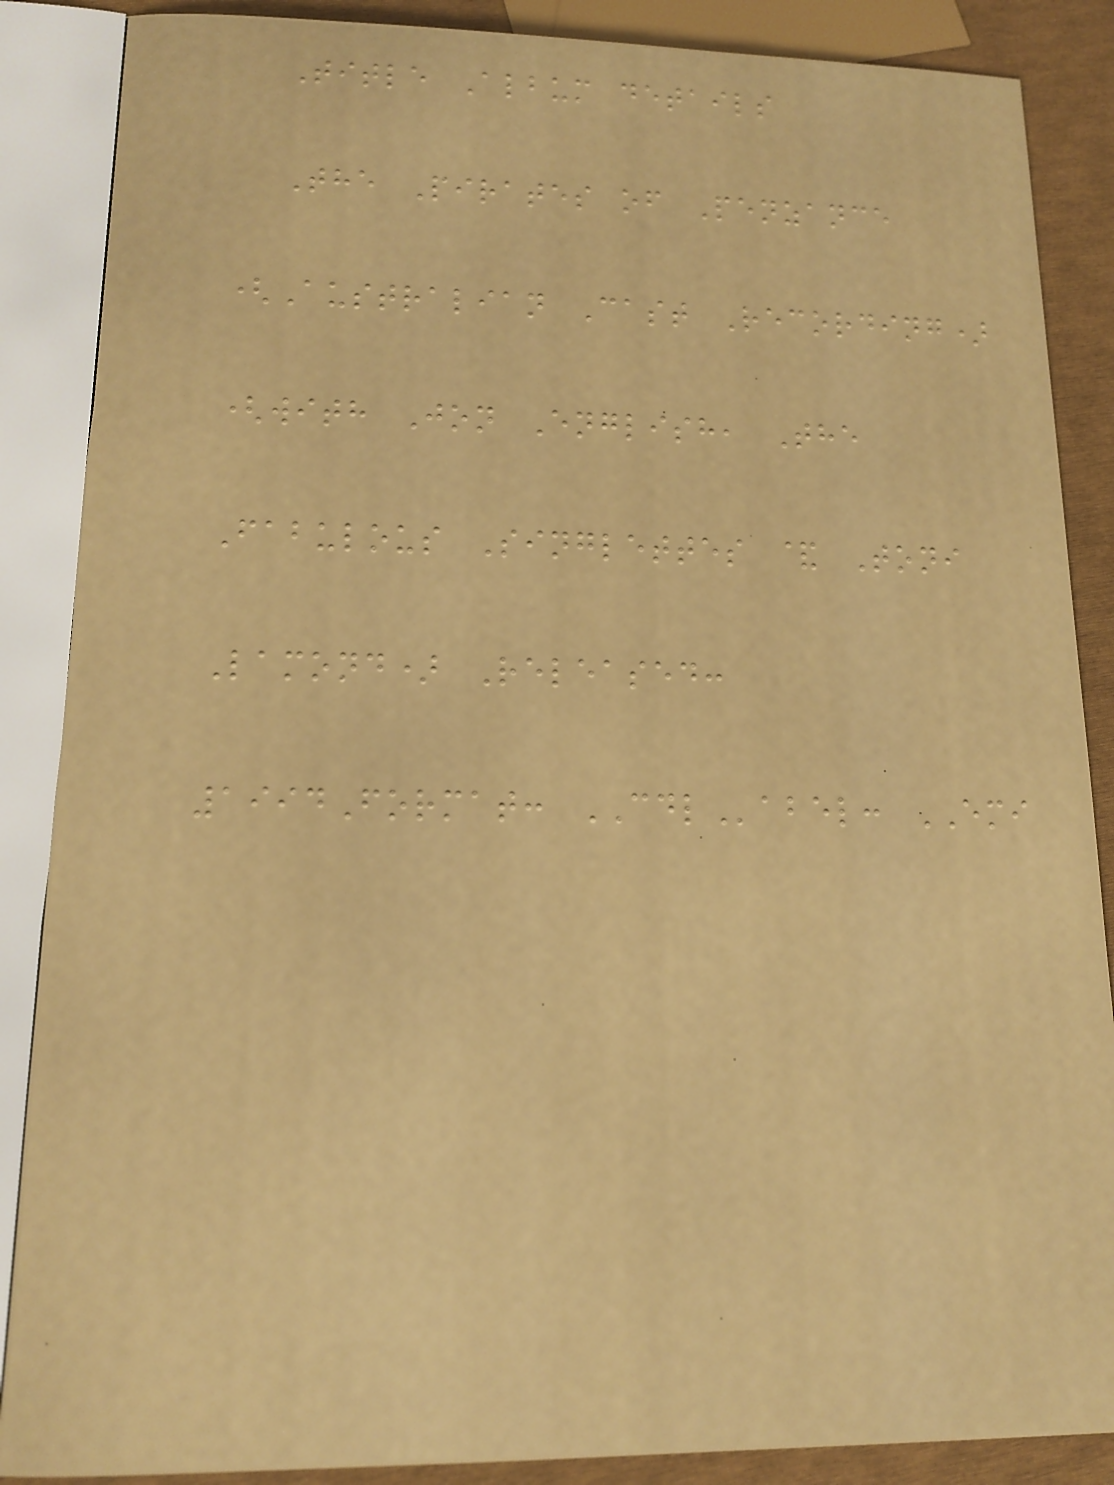Title Album details
The Pirates of Penzance
(Australian Cast Recording)
(with Jon English, The
Fabulous Singlettes & Toni
Lamond) Released:
1994Format: CDLabel: EMI
